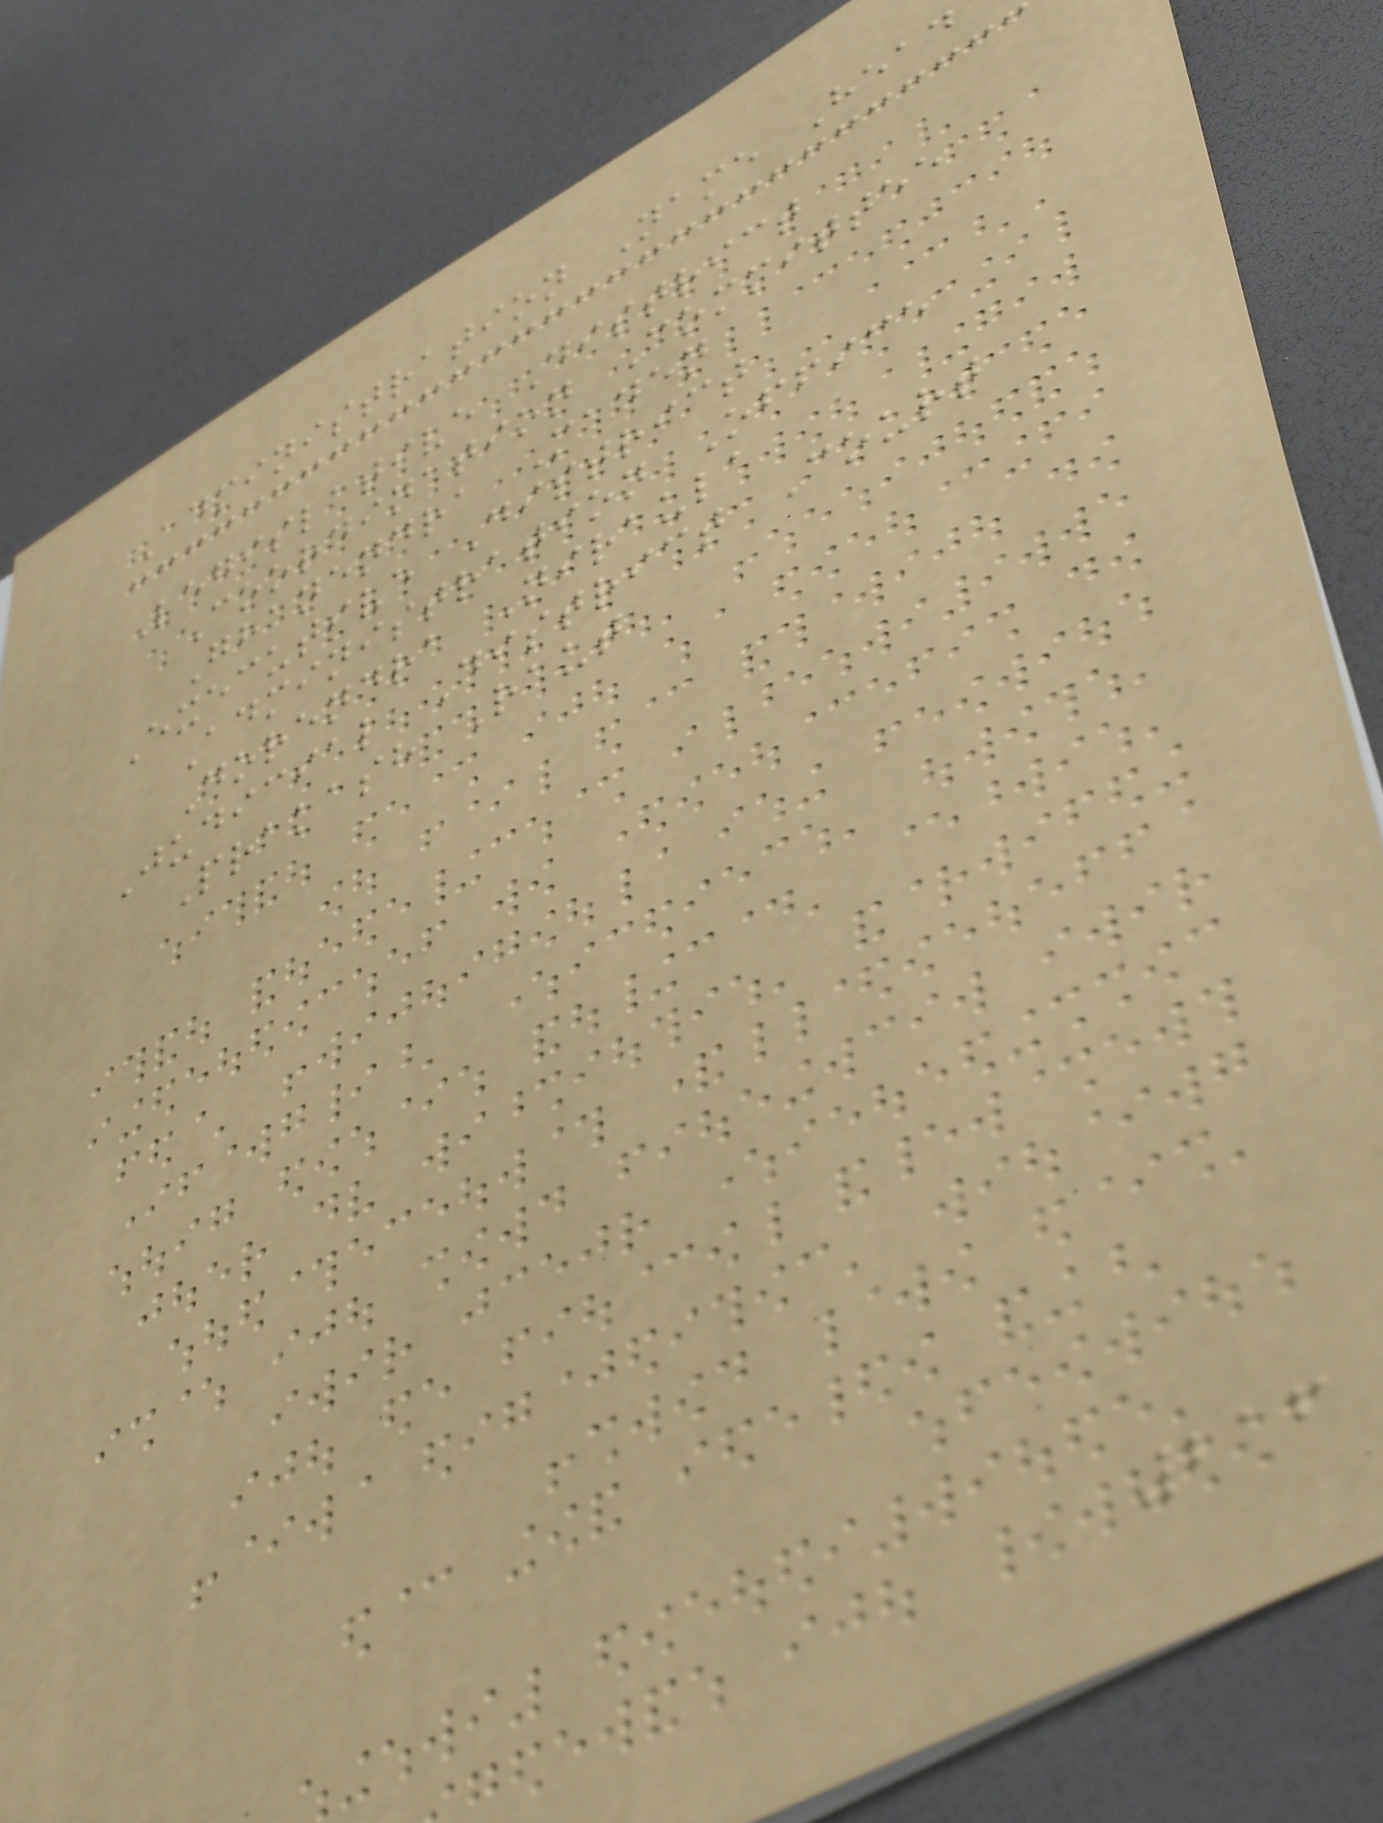Administration Name Head
Legislative District
Coordination Committee
Ghanendra Maden
Executive District
Administration Office
Dorendra Niraula
Judicial District Court
Prakash Raut
216
